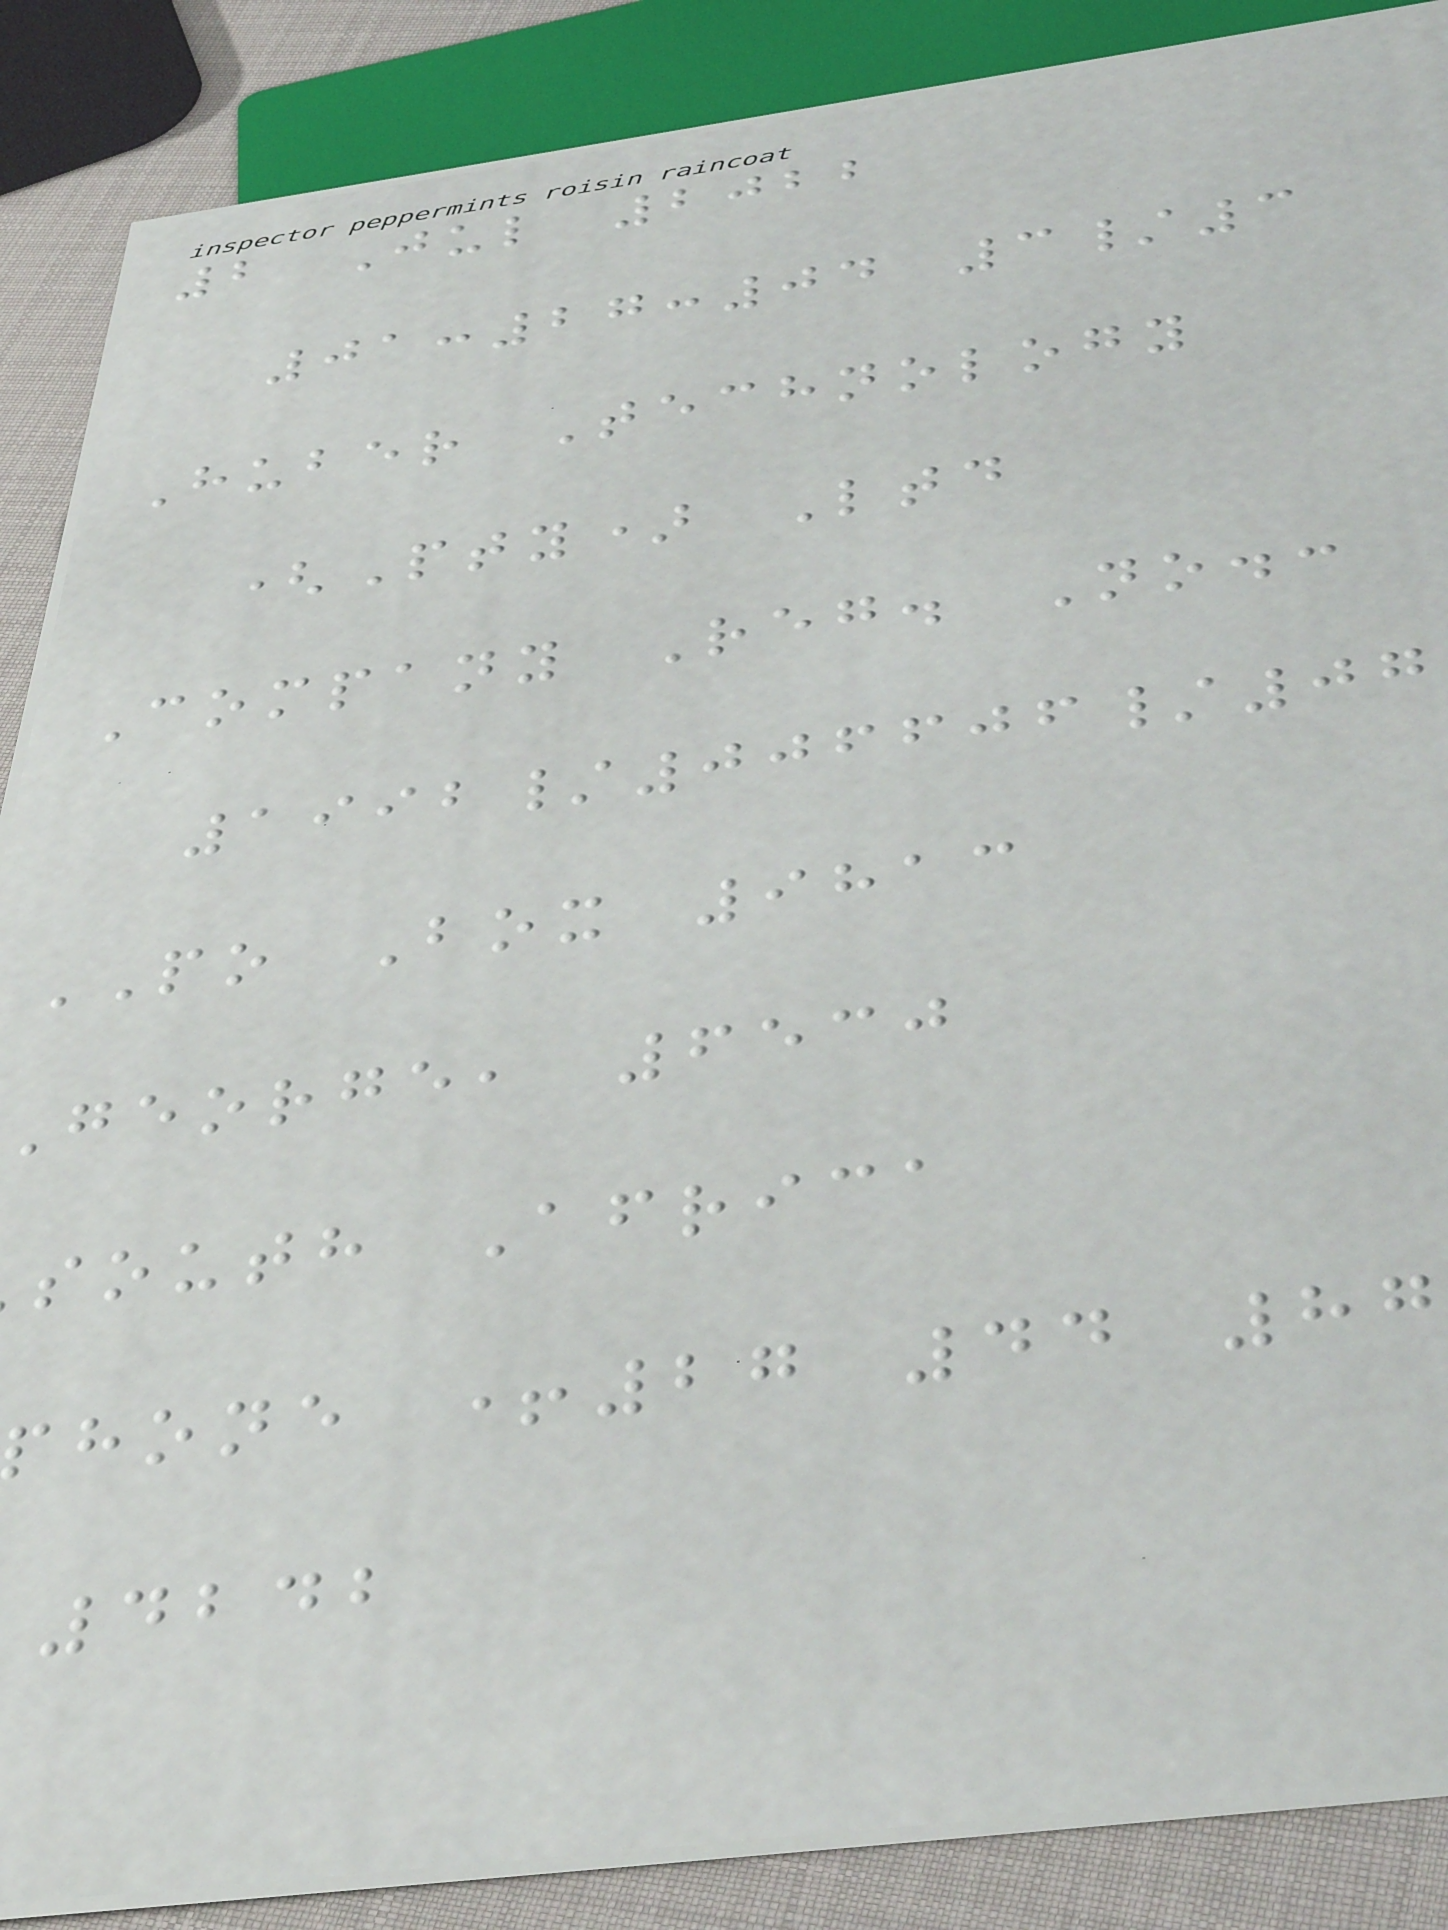2 Jul 2022
01:27:04 3/3
Huber Technology
(Pty) Ltd
Company Reg. No.:
1992/006606/07
PO Box 9813
george, 6530
south Africa
hone +27 44 87
4242
